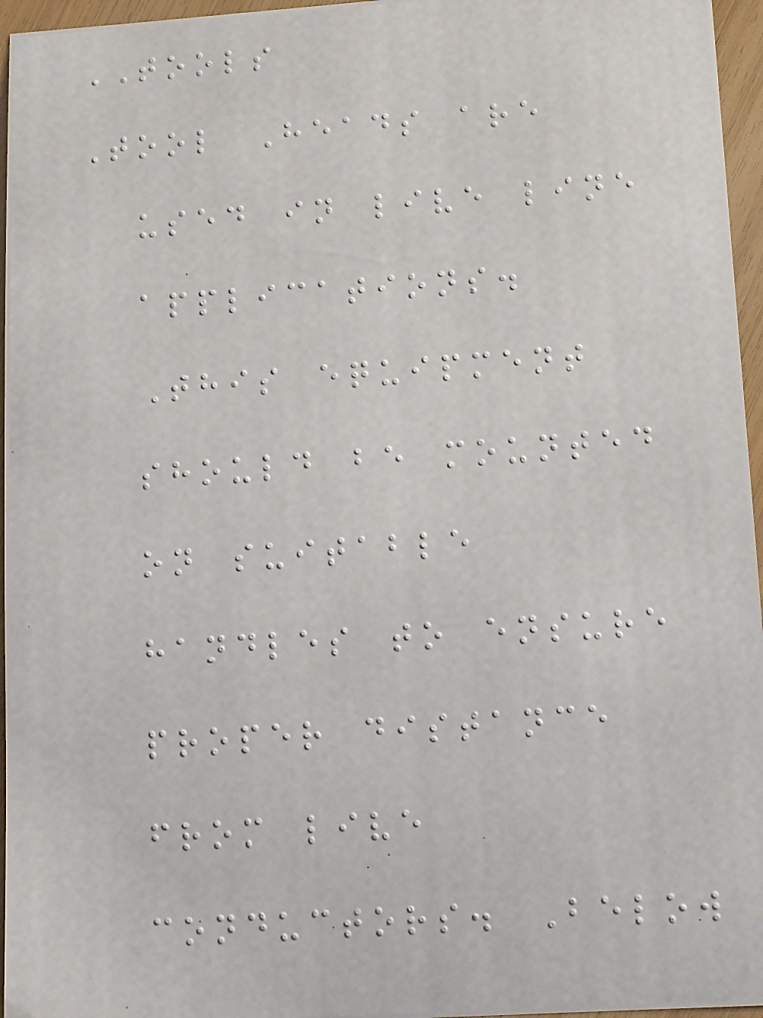TOOLS
Tool Heads are
used in live line
applications.
This equipment
should be mounted
on suitable
handles to ensure
proper distance
from live
conductors. Below
